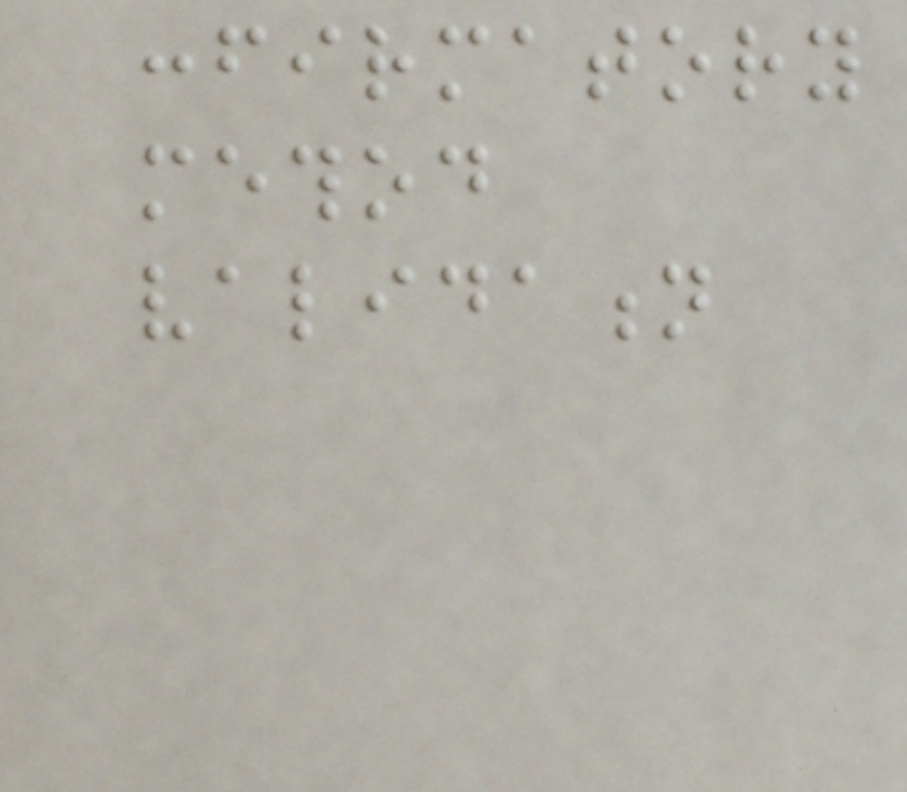confirmatory
method
validation
